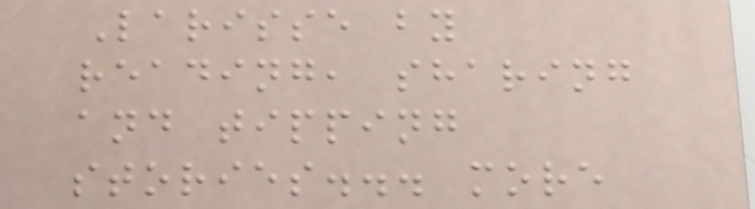Larisse by
reading, sharing
and tipping
stories... more
